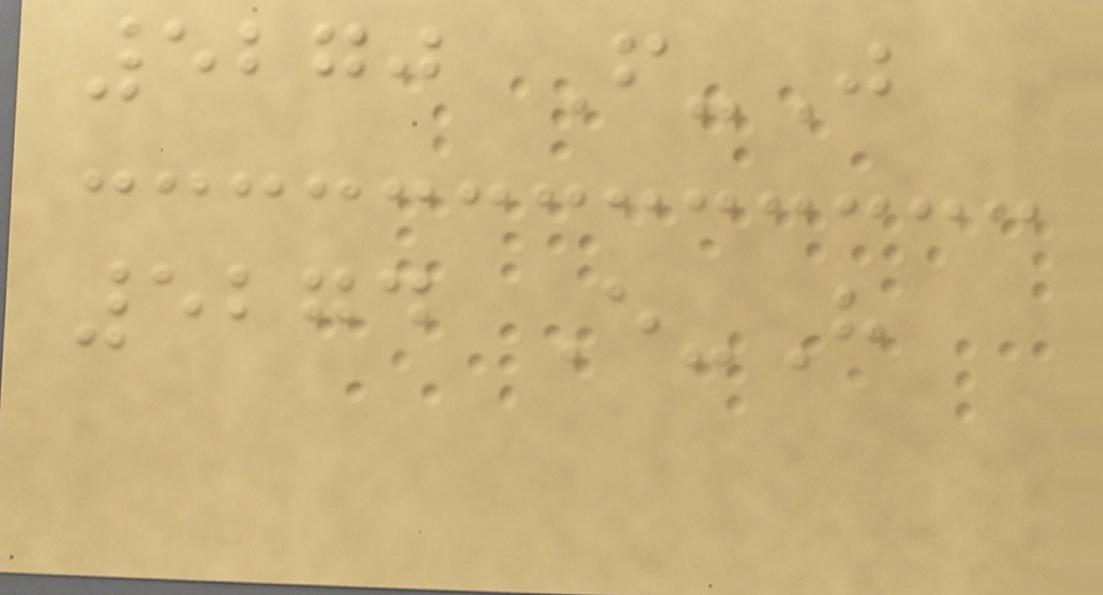5270 F-J
5274 E-H
